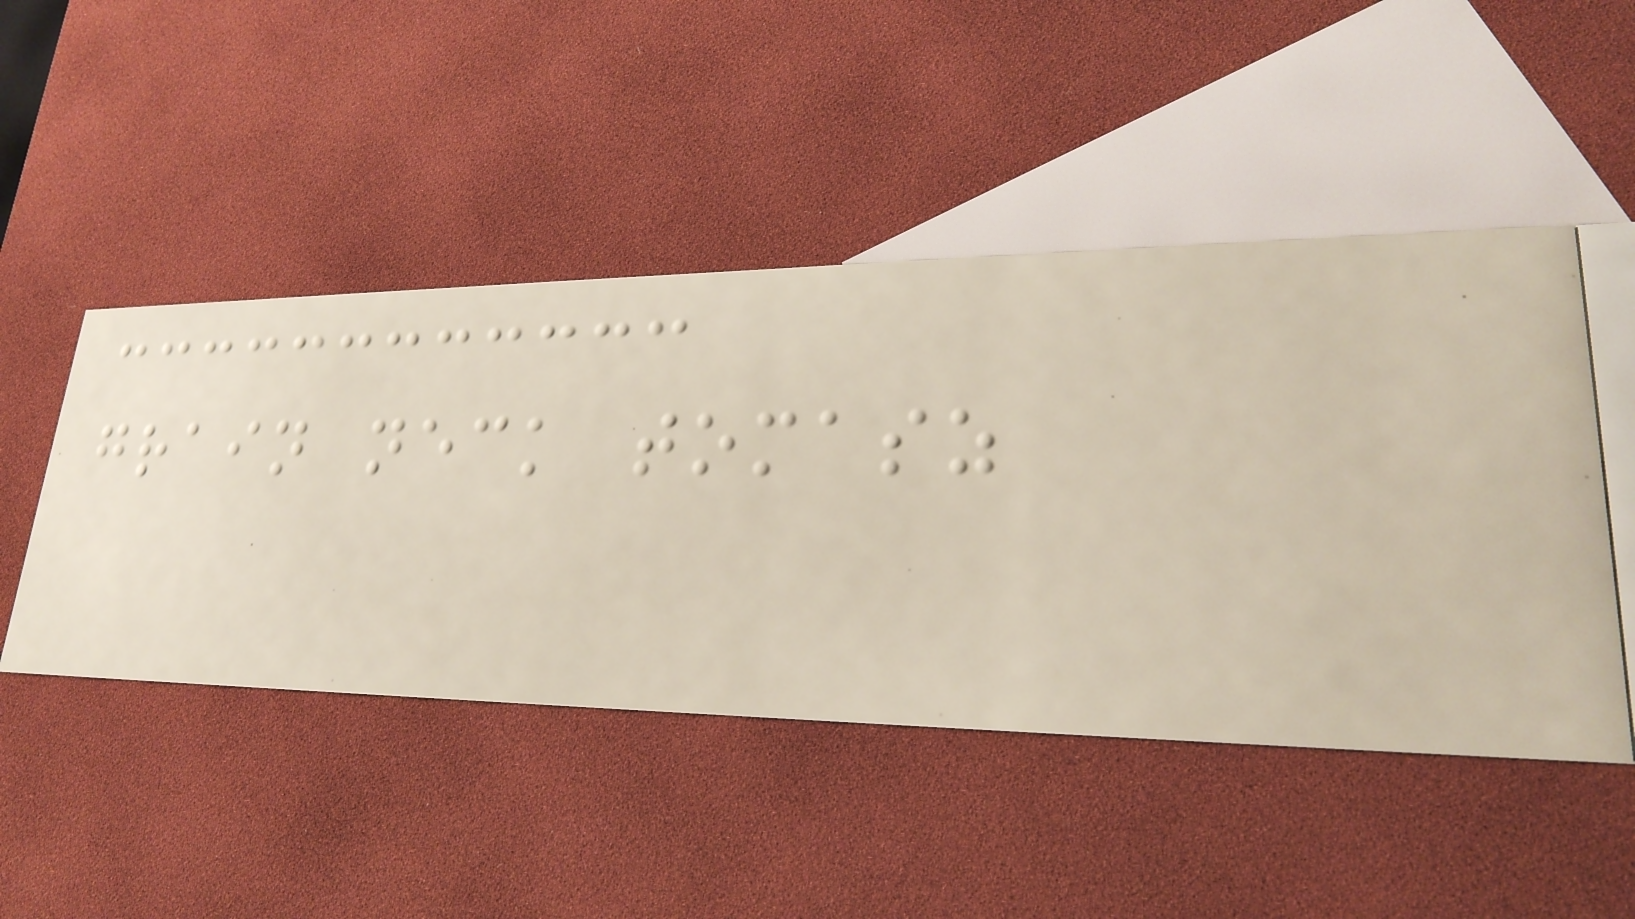grain neck tomasz
